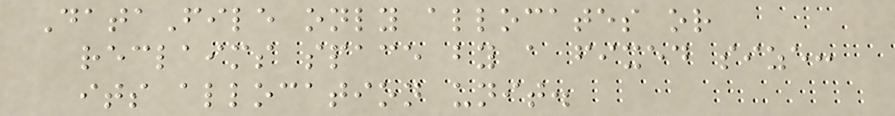DataFile only allocates or
reclaims space by a fixed size:
its allocation unit.
